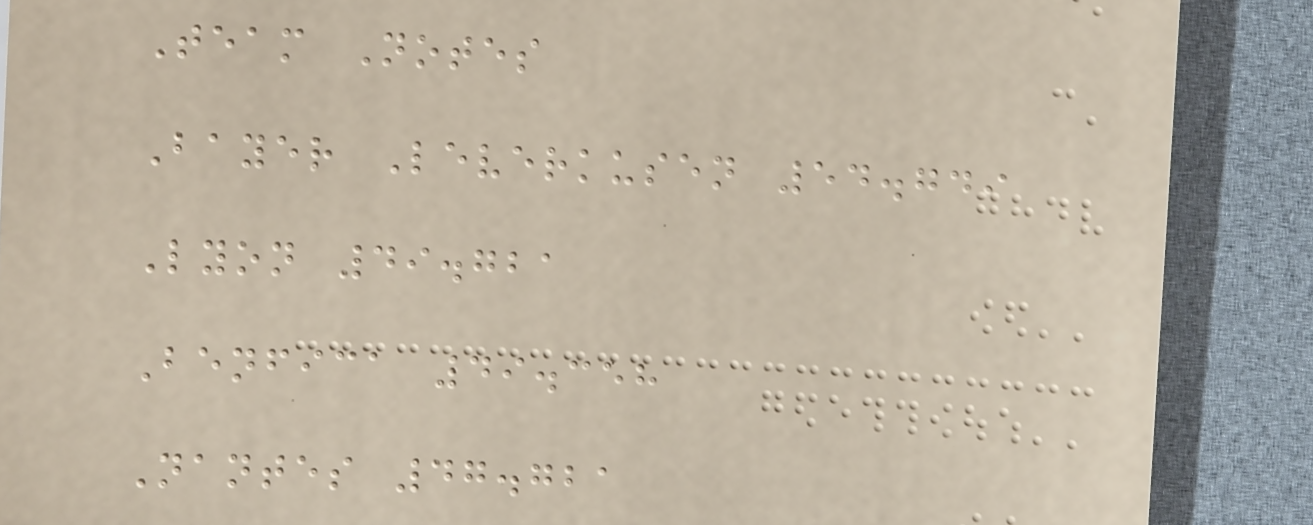Team Notes
Bayer Leverkusen 54.749
Lyon 49.721
Benfica 49.358
Nantes 47.721
